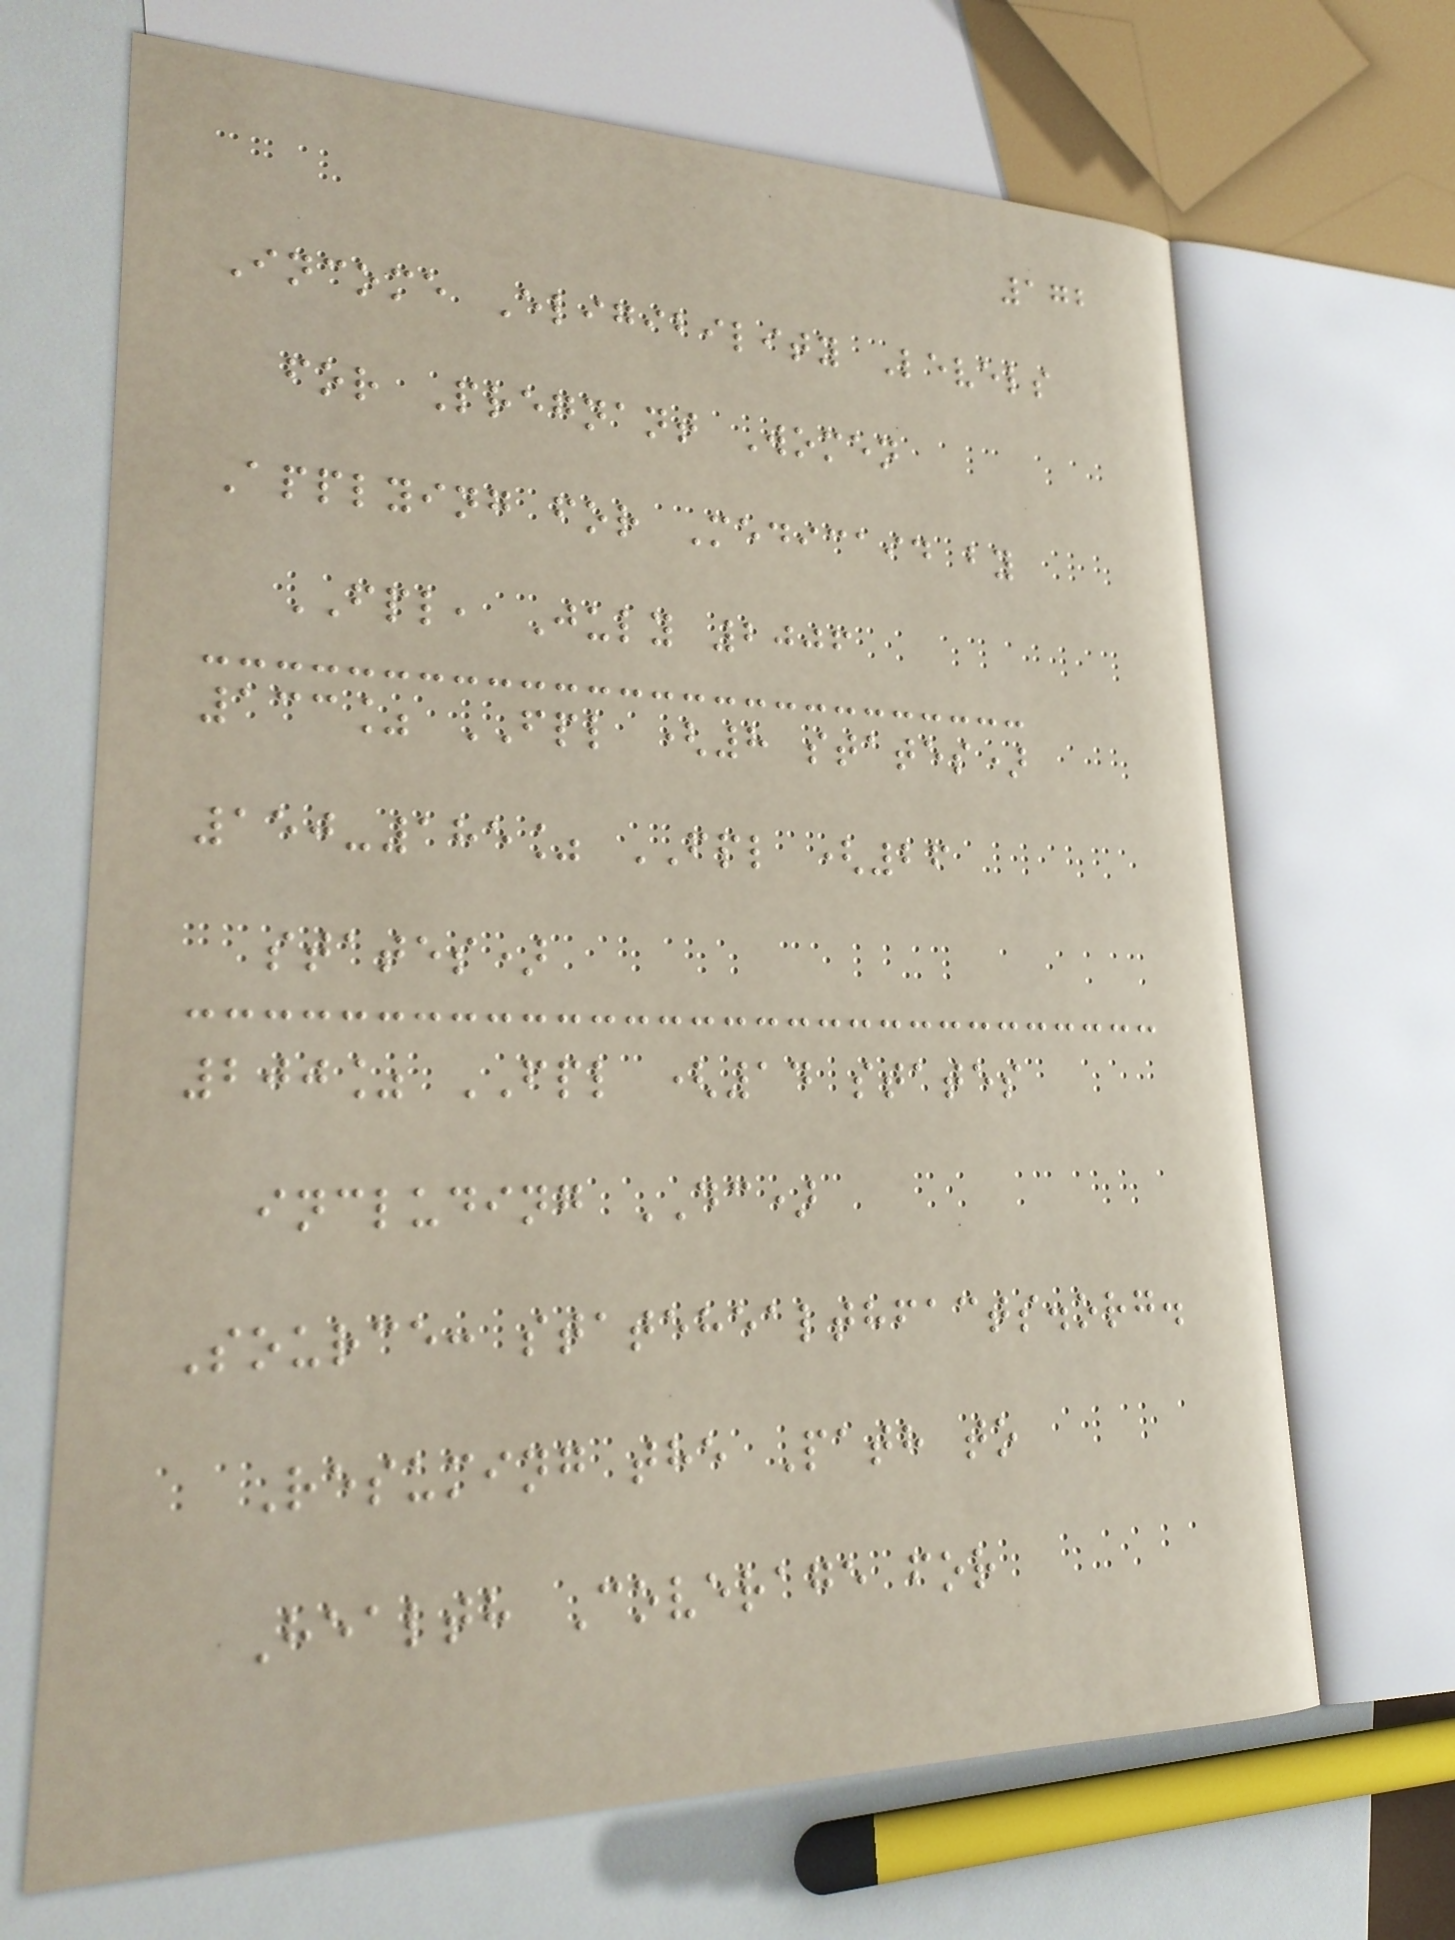172
Income Eligibility Levels
for Pregnant Women
Applying for Medicaid by
FPL, July 2006
133% FPL (8 states)
150-185% FPL (26
states)
200% FPL (14 states
including DC)
Source: statehealthfacts.org.
Resuming the Path to
Health Coverage for
